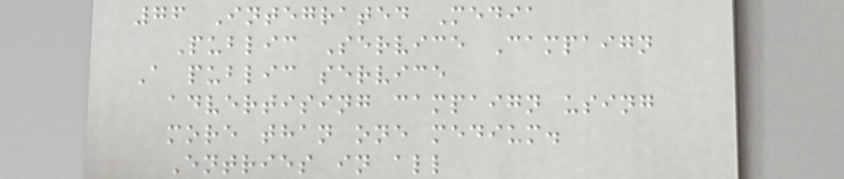76 Integrated Media
Public Service Campaign
A public service
advertising campaign using
more than one medium.
Entries in all
